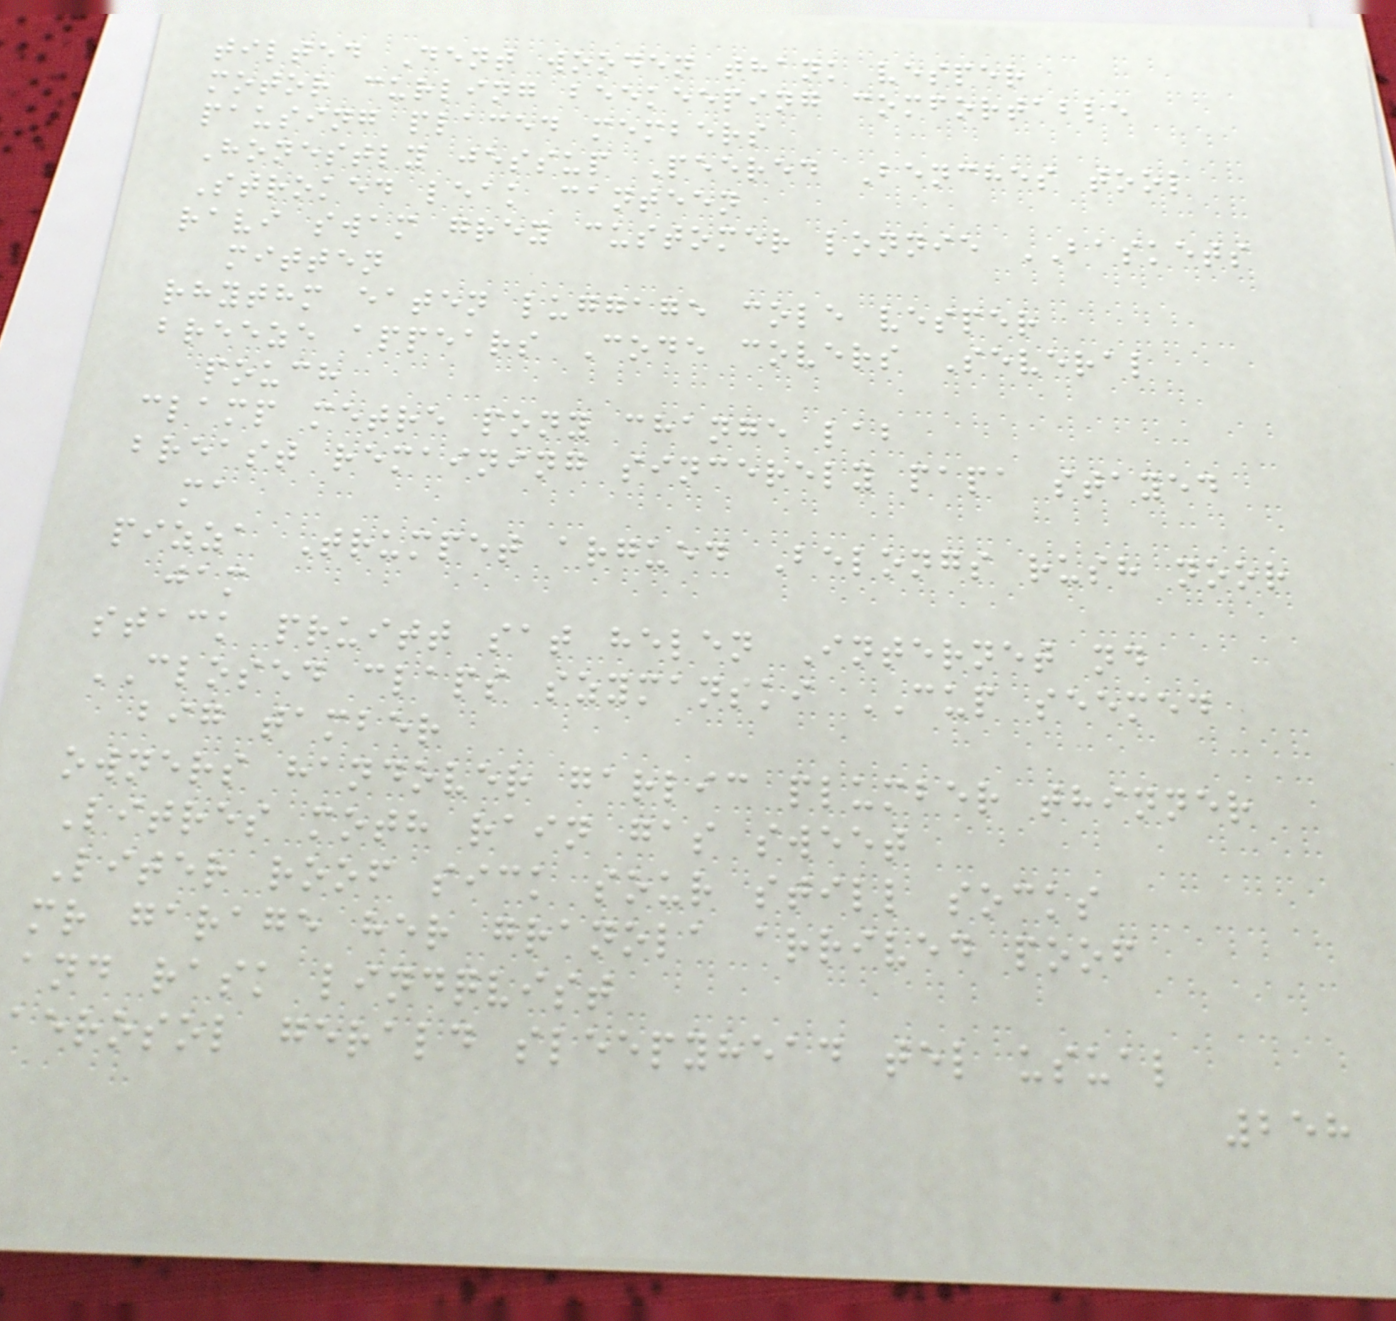tilted Dent wooden thank vesper
motor curling beekeeping comfortable
pausing placed members
Honestly jessup Peered Benches tool
Stroked leak canteen
ravi swam grey customer lonnie BASKETS
mitten
rhythm eaten luggage cole vesper
breeze appears Code covers Several
pouch
clamp metre pony change lab
breast remaining sincerely papa stayed
ma
pizza Trumpet argued Belongs rush noor
jam
stack pruitt sat helen Internet nd
CLOSED claps szymanski CUP seemed
big tamber
owners handover garlic plumber thinner
Litres moth rain gas sweet
Liter roof sick sour still socks
mr garage her granola arrived poof
and rask lindqvist
aerosol gerald sleepyhead tel usual
258
